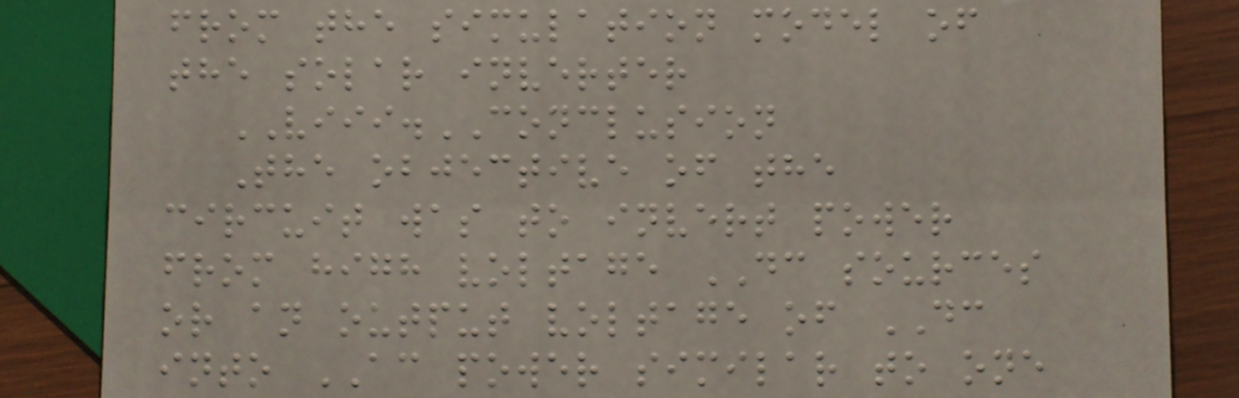from the simulation model of
the solar inverter
VIII.CONCLUSION
The objective of the
circuit was to invert power
from high voltage DC sources
or an output voltage of DC
into AC power similar to one
